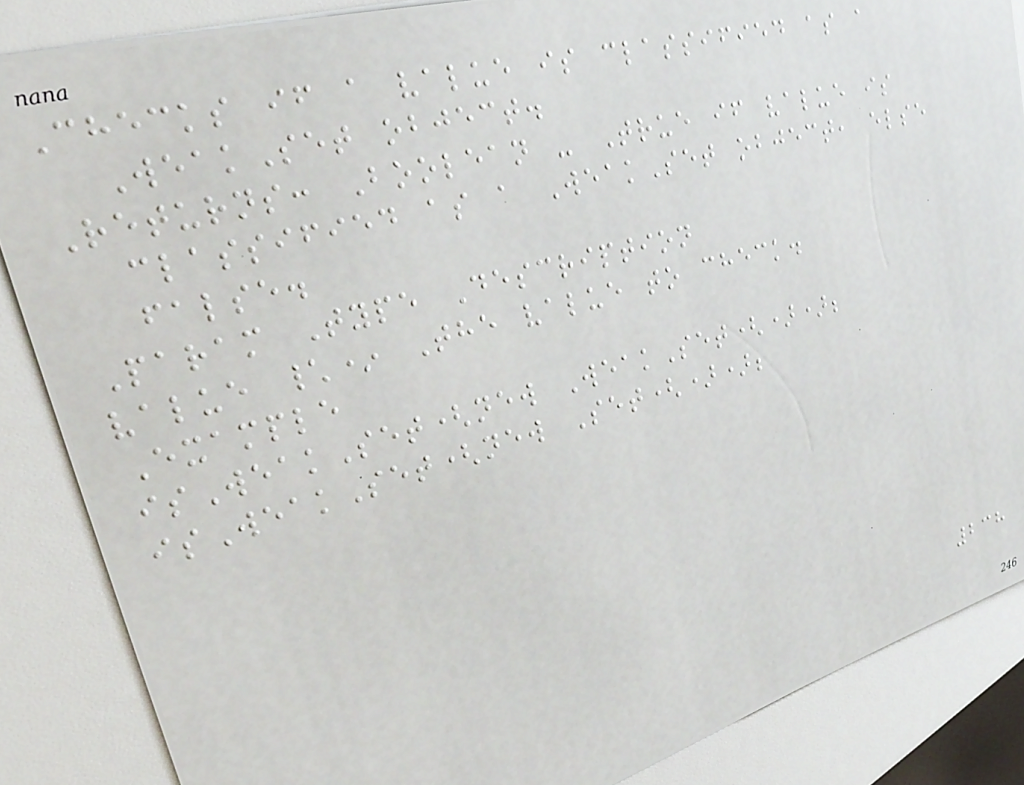Checks if a value is classified as a
WeakSet object.
Returns: Boolean - True if value is
classified as a WeakSet object, else
false.
Param Type Description
value \* The value to check.
Example
isWeakSet(new WeakSet());
isWeakSet(new Set());
238
